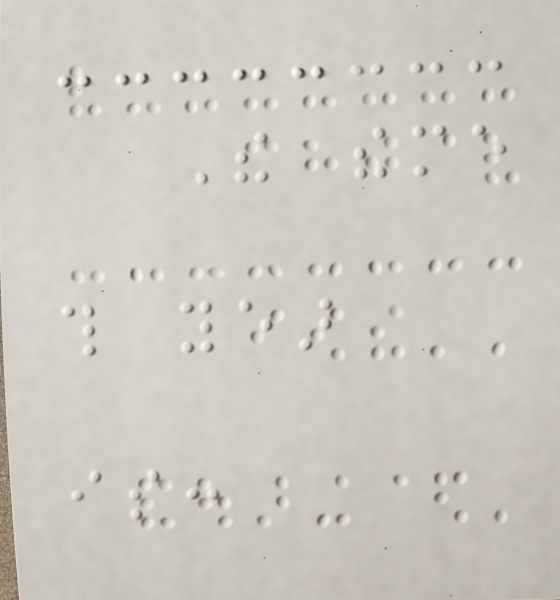The theme
this year
is:
